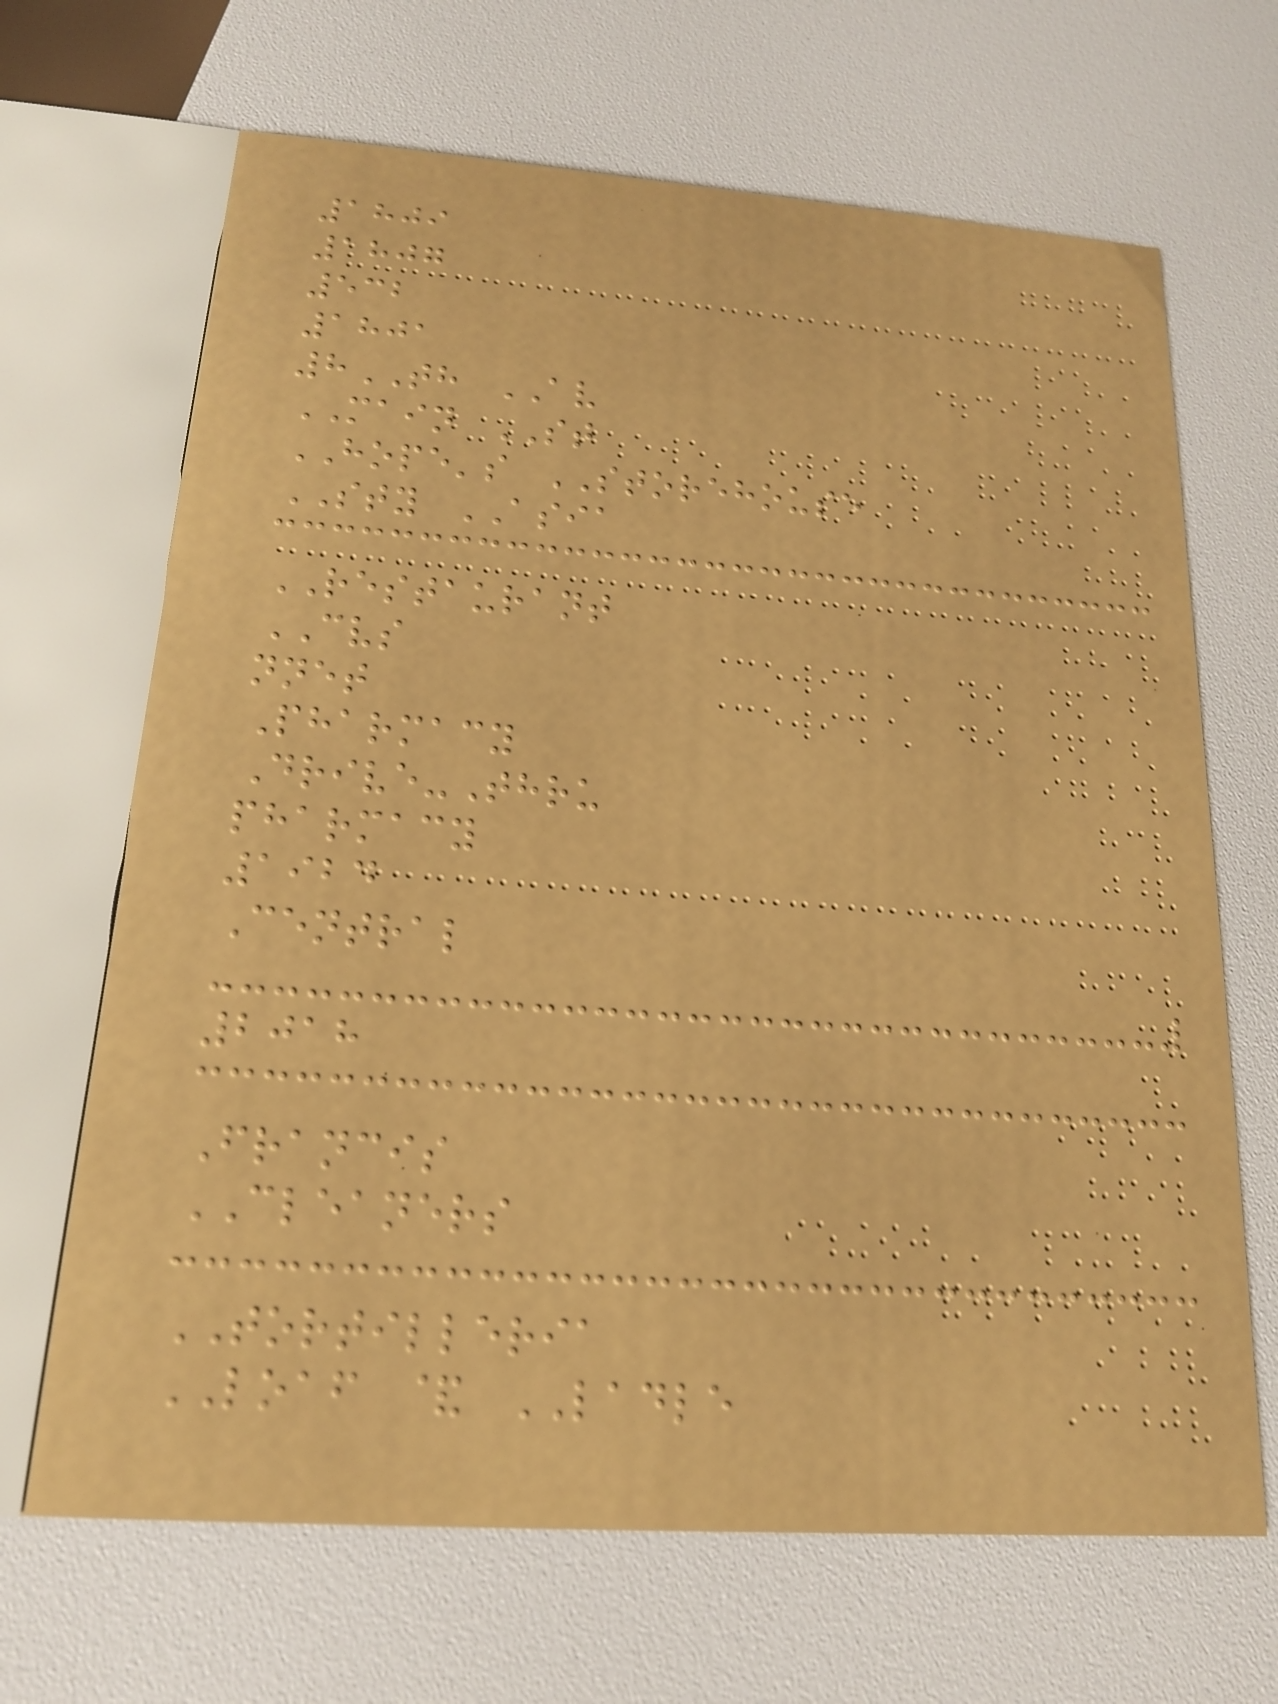1809
1807
532
1801
8TH AV
MAIN ST
HOPE's STOREHOUSE
STY ASIA
RESTAURANT
CVS
nnet
Pharmacy
Drive-Thru
pharmacy
1924
Central
2018
Francis
CLEANERS
TORTILLERIA
LOAF & LADLE
